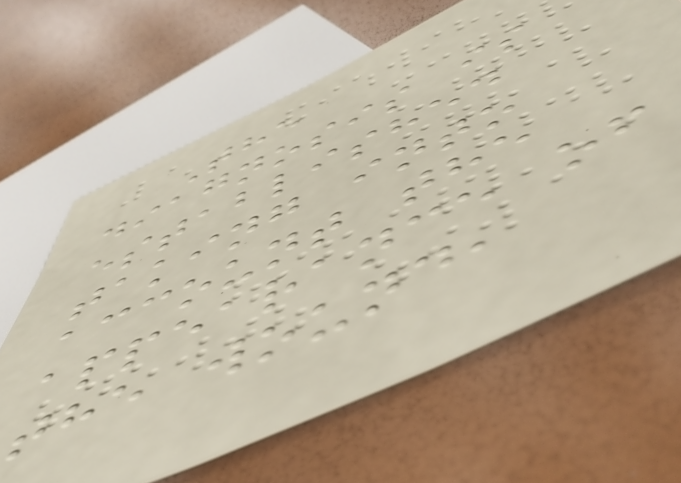The
diagnosis is
established
taking into
account the
appearance of
the wound,
